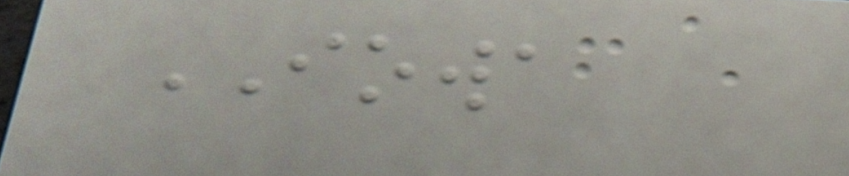IOWA
